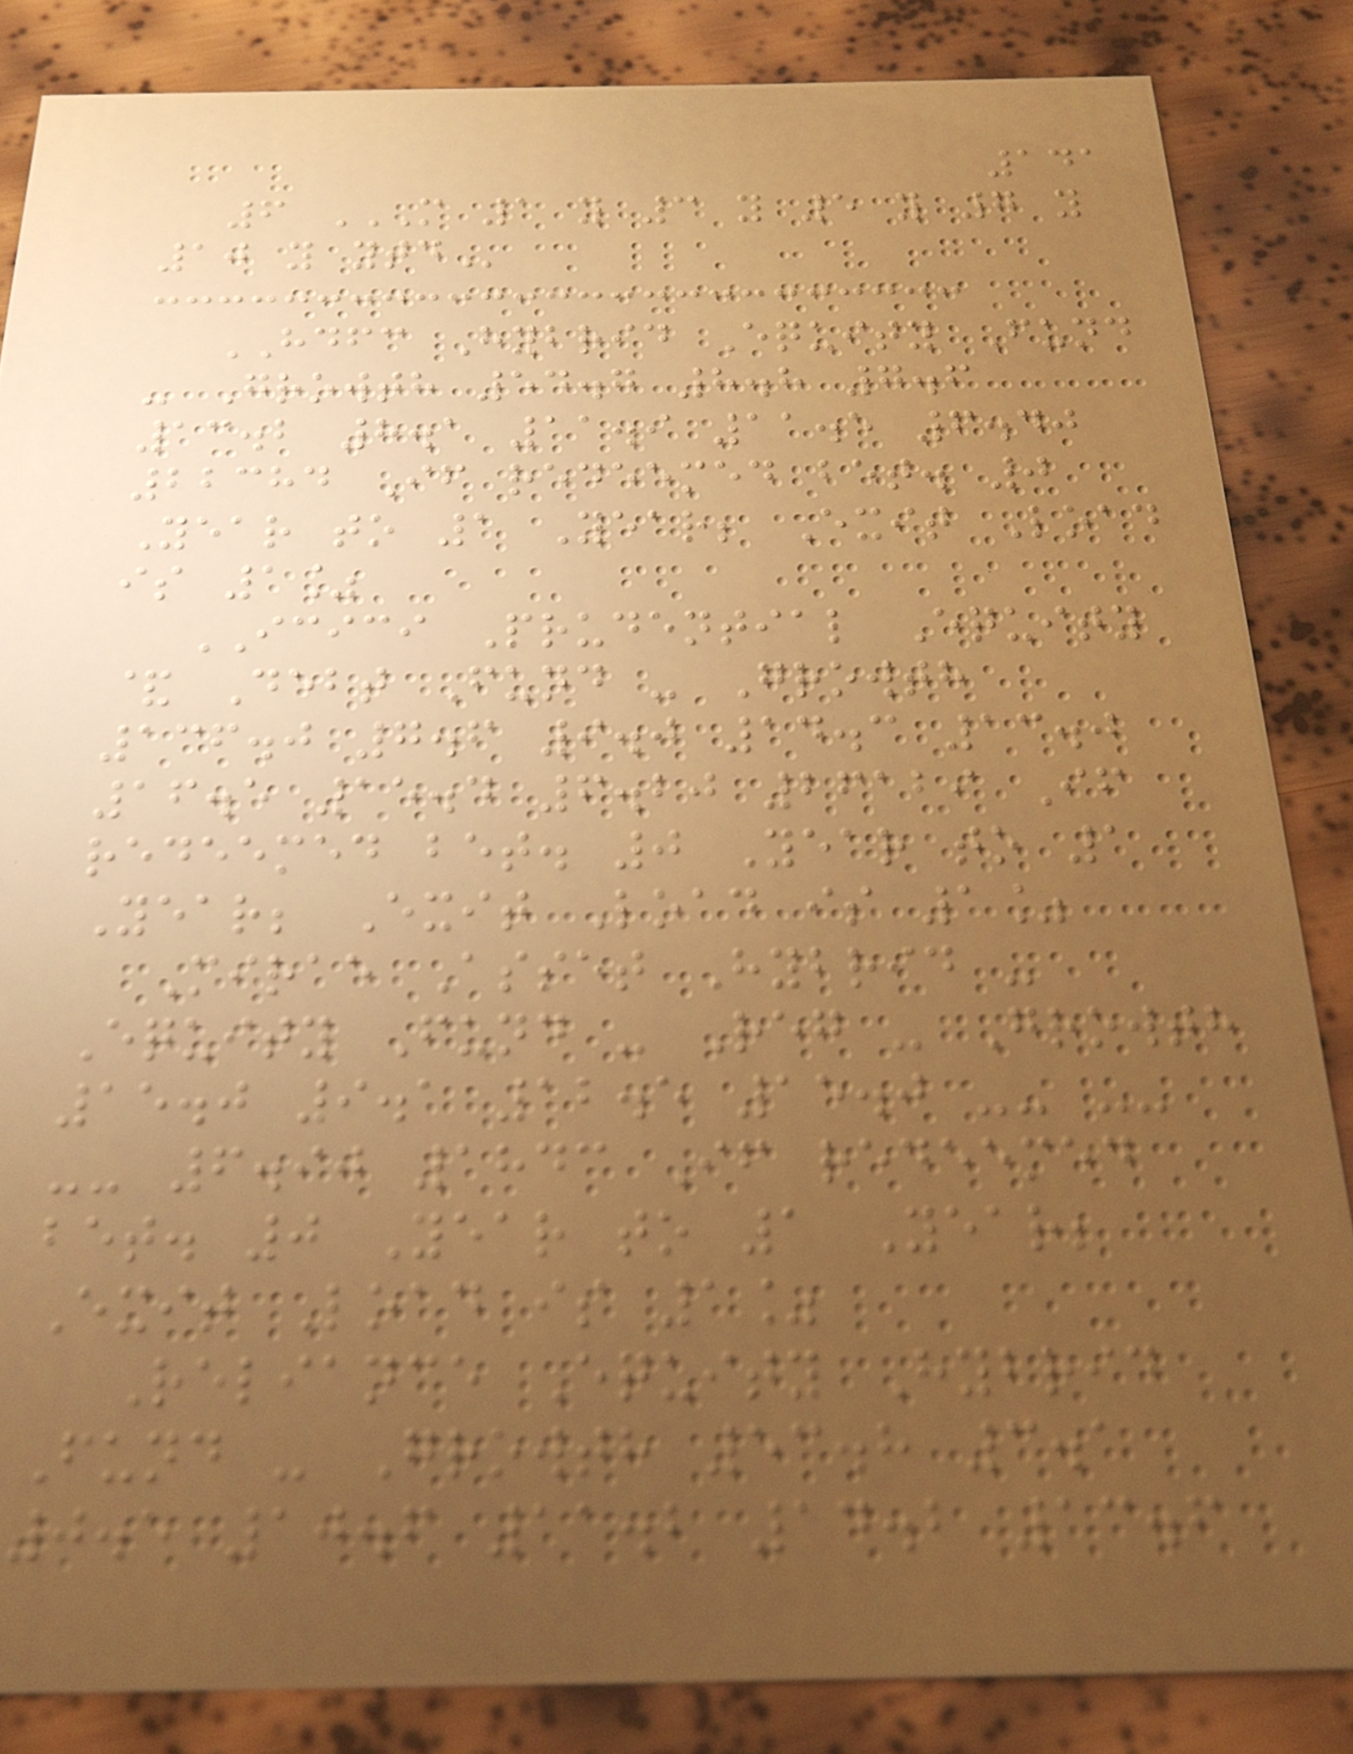141
6 M 1 Y 3 Y 5 Y 7 Y
10 Y YTD
HDFC Hybrid Equity Fund
- Growth 54.7 8.8 7.6
13.2 8.1 11.9 11.5 6.40
22384 If redeemed bet. 0
Year to 1 Year; Exit Load
is 1%
ICICI Prudential Equity
& Debt Fund - Growth
136.0 7.6 9.0 14.3 13.0
16.5 15.4 6.20 26129 If
redeemed bet. 0 Year to 1
Year; Exit Load is 1%
Mirae Asset Hybrid -
Equity Fund - Reg - Growth
15.0 9.1 12.5 15.0 -- --
-- 6.90 1843 If redeemed
bet. 0 Year to 1 Year;
Exit Load is 1%
Reliance Equity Hybrid
Fund - Growth 53.8 3.1
0.5 10.6 11.2 14.2 13.6
